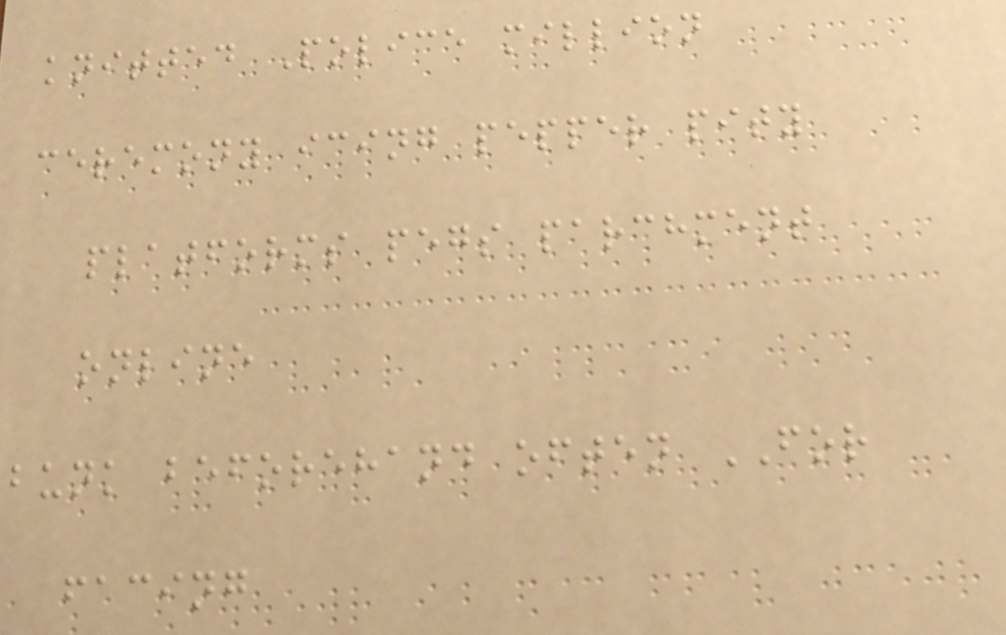knitted Police million
ceremony icing pepper pity
platforms pegs parchment
online
bunk beforehand often FOR
facing
